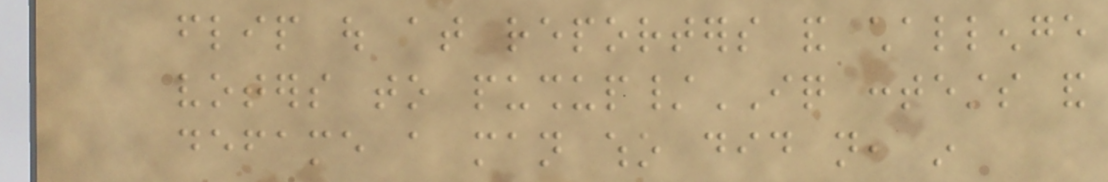flip out at reporters and challenge
voters to pushup/IQ contests and
defame a man who did not, in
